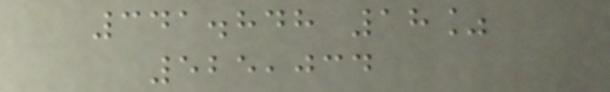341.848 18%
525,034
